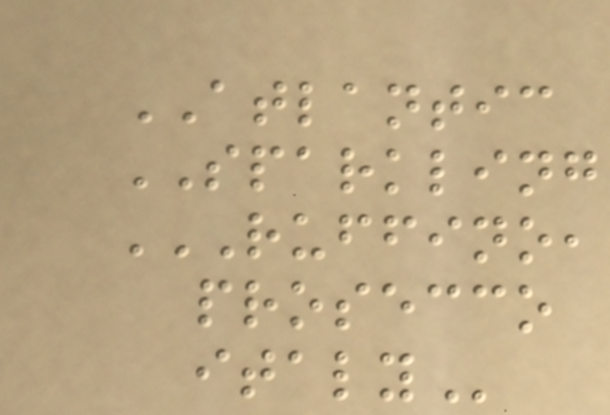ATLANTIC
SPARKLING
RUFFINO,
PROSECCO
ITALY
